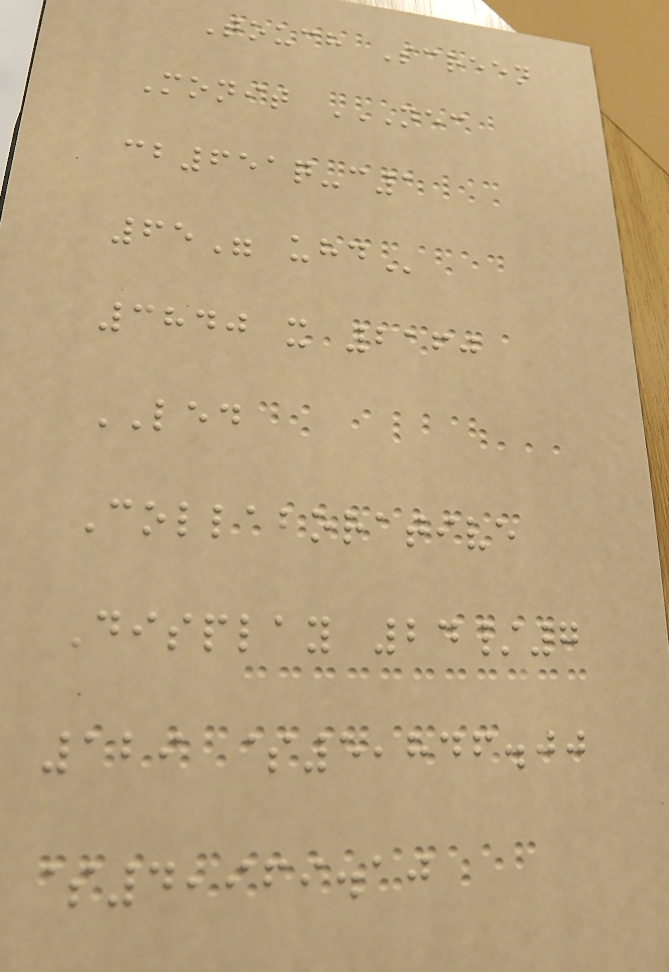Touch Screen
Monit NEC
CB651Q-C1
65" UHD
3840 x 2160
LED
Collaborative
Display 24/7
129 $5,846.00
$4,969.10
